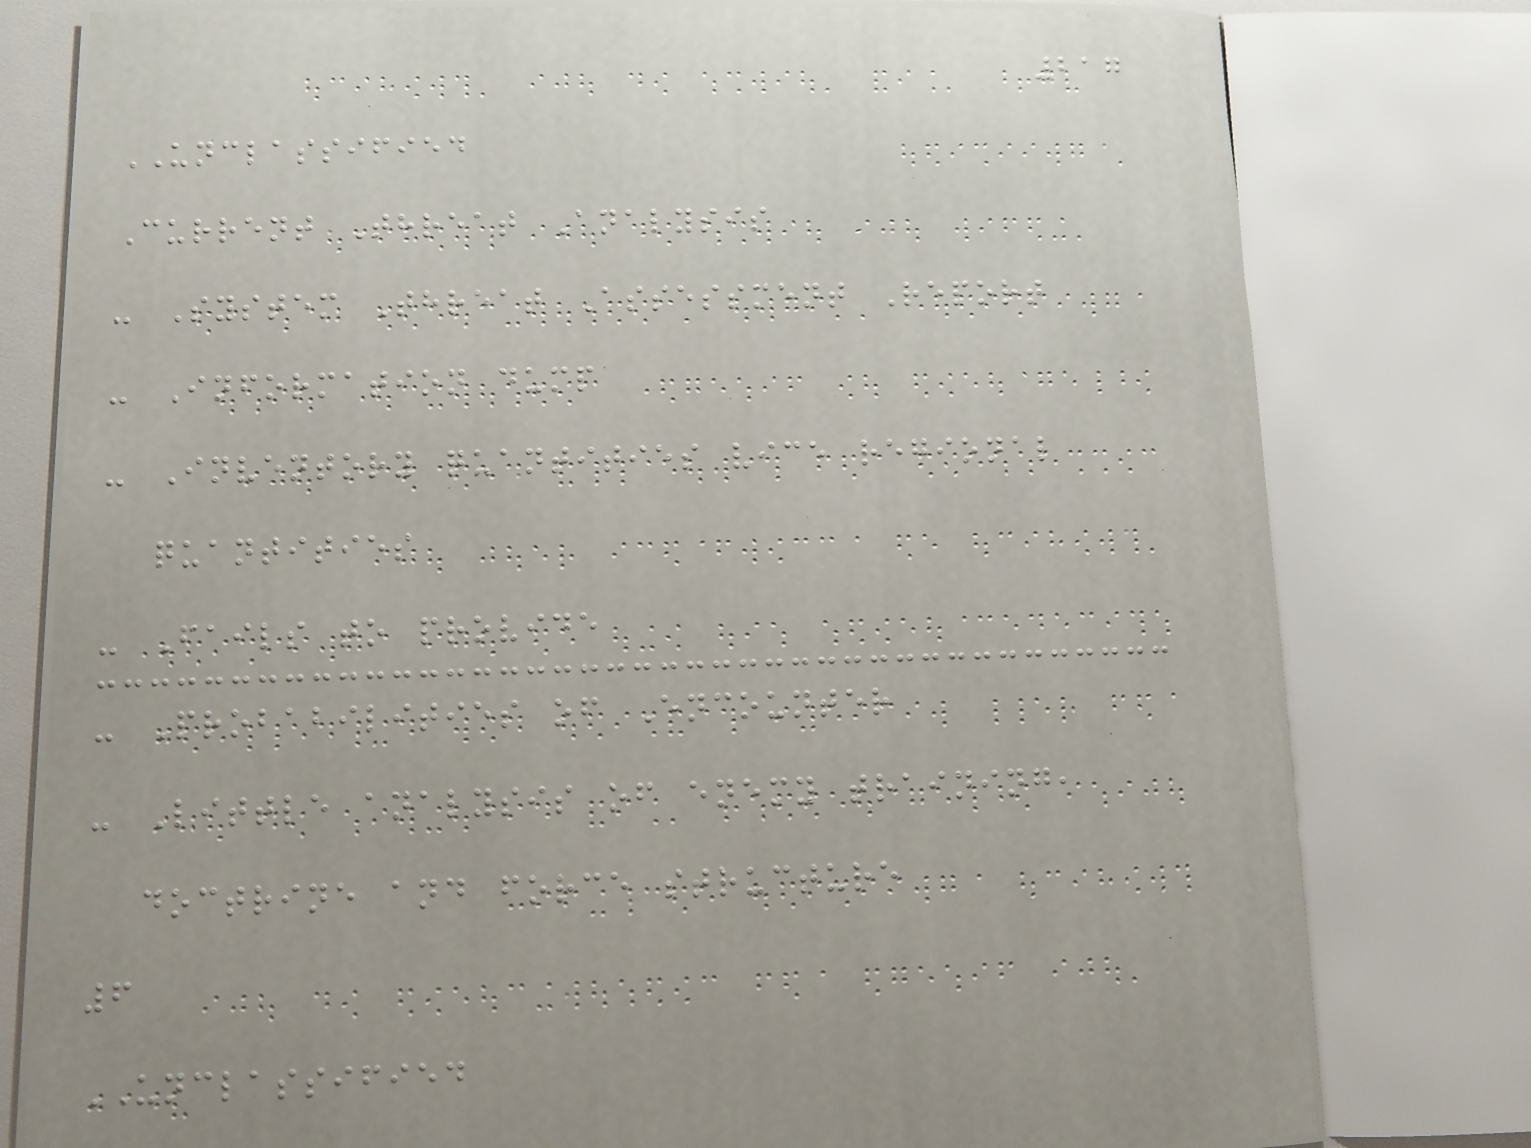217
UNCLASSIFIED
Current Threat Analysis
- System Threat Assessment Report
- Information dump
- Inventory quantities vice regional
quantities
- Fails to provide
- Probabilities of Encounter
- Little analysis of enemy training,
doctrine and force structure
6
UNCLASSIFIED
